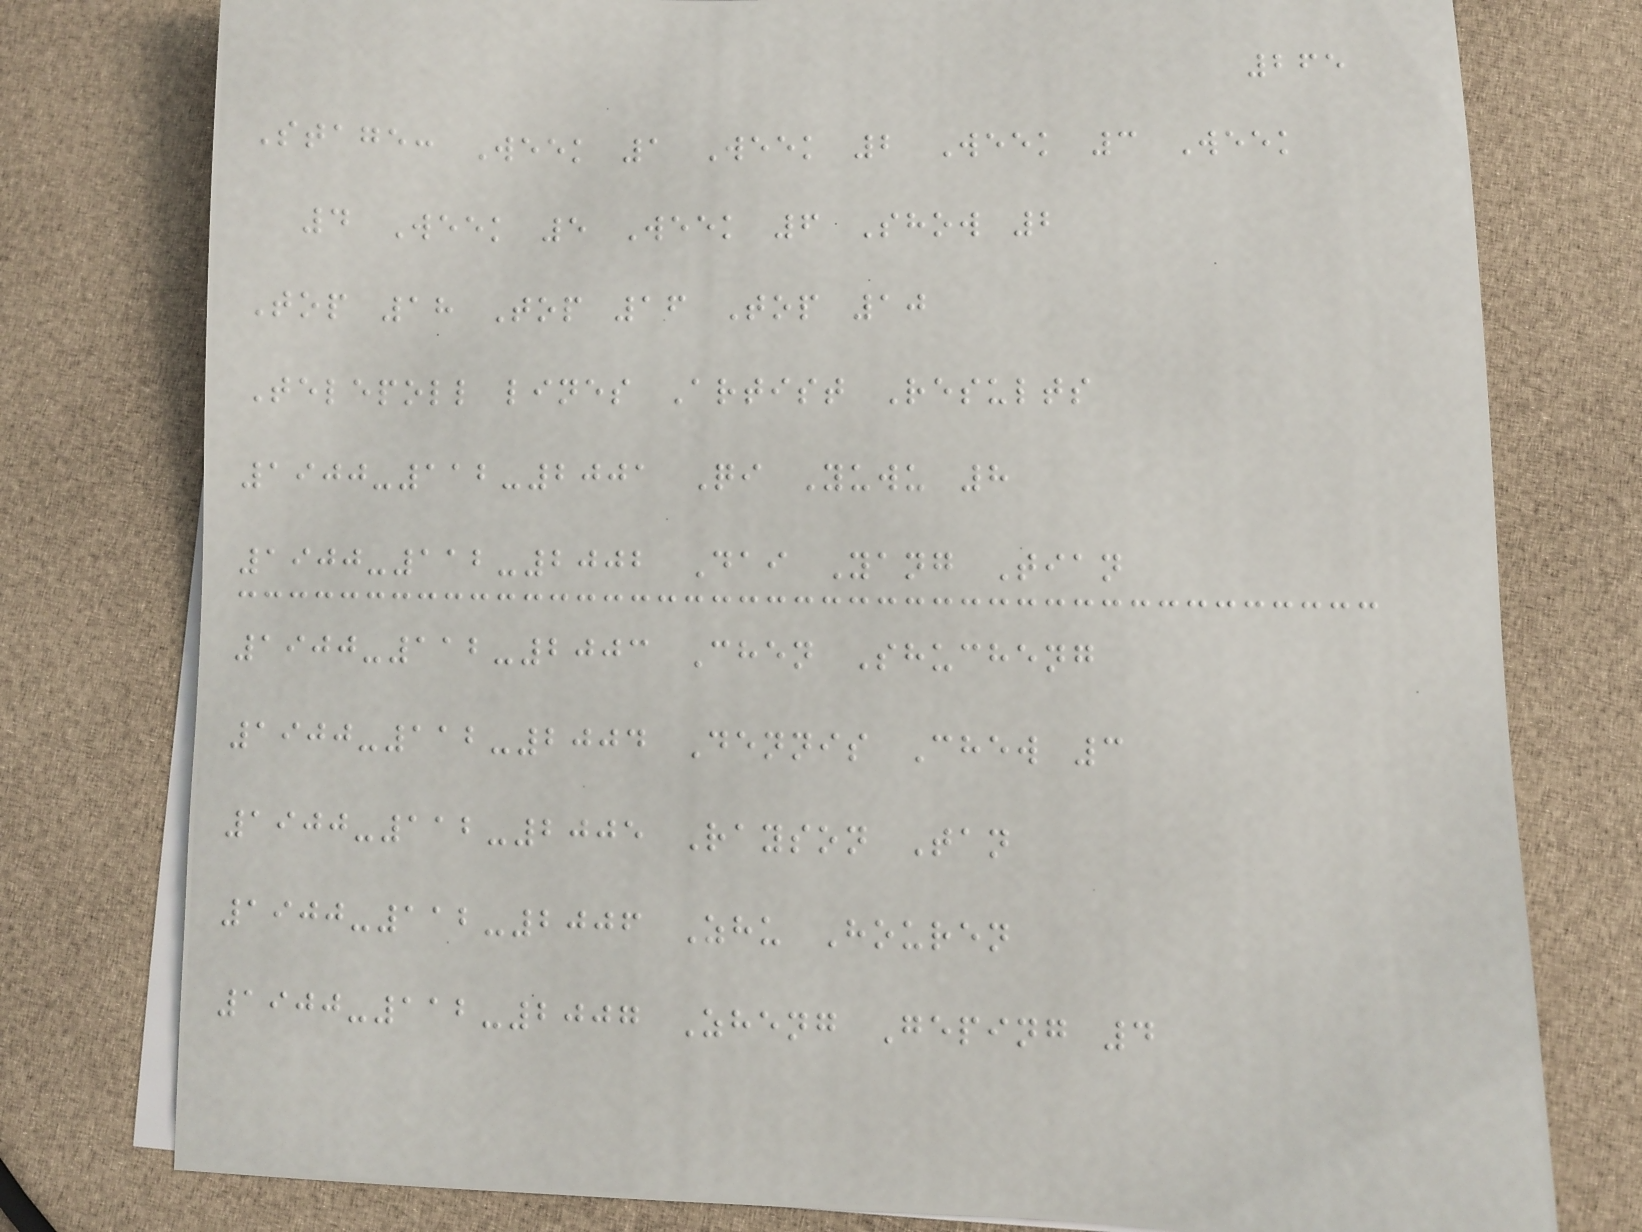265
Stage: Week 1 Week 2 Week 3 Week
4 Week 5 Week 6 Show 2
Top 18 Top 16 Top 10
Telepoll lines Artist Results
1900-112-2001 Qi Yuwu 8
1900-112-2002 Dai Yang Tian
1900-112-2003 Chen Shucheng
1900-112-2004 Dennis Chew 3
1900-112-2005 Rayson Tan
1900-112-2006 Zhu Houren
1900-112-2007 Zheng Geping 4
